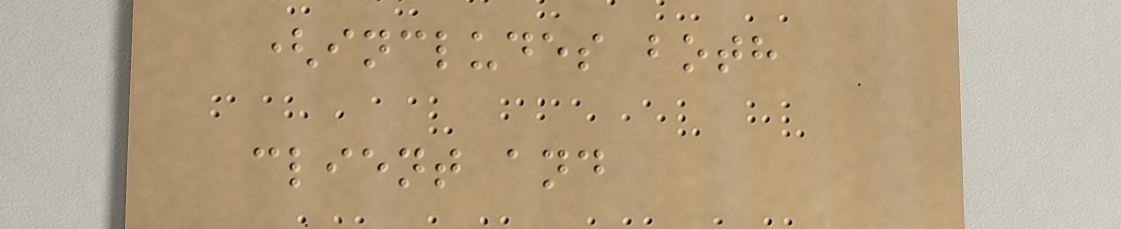(includes both
client and
